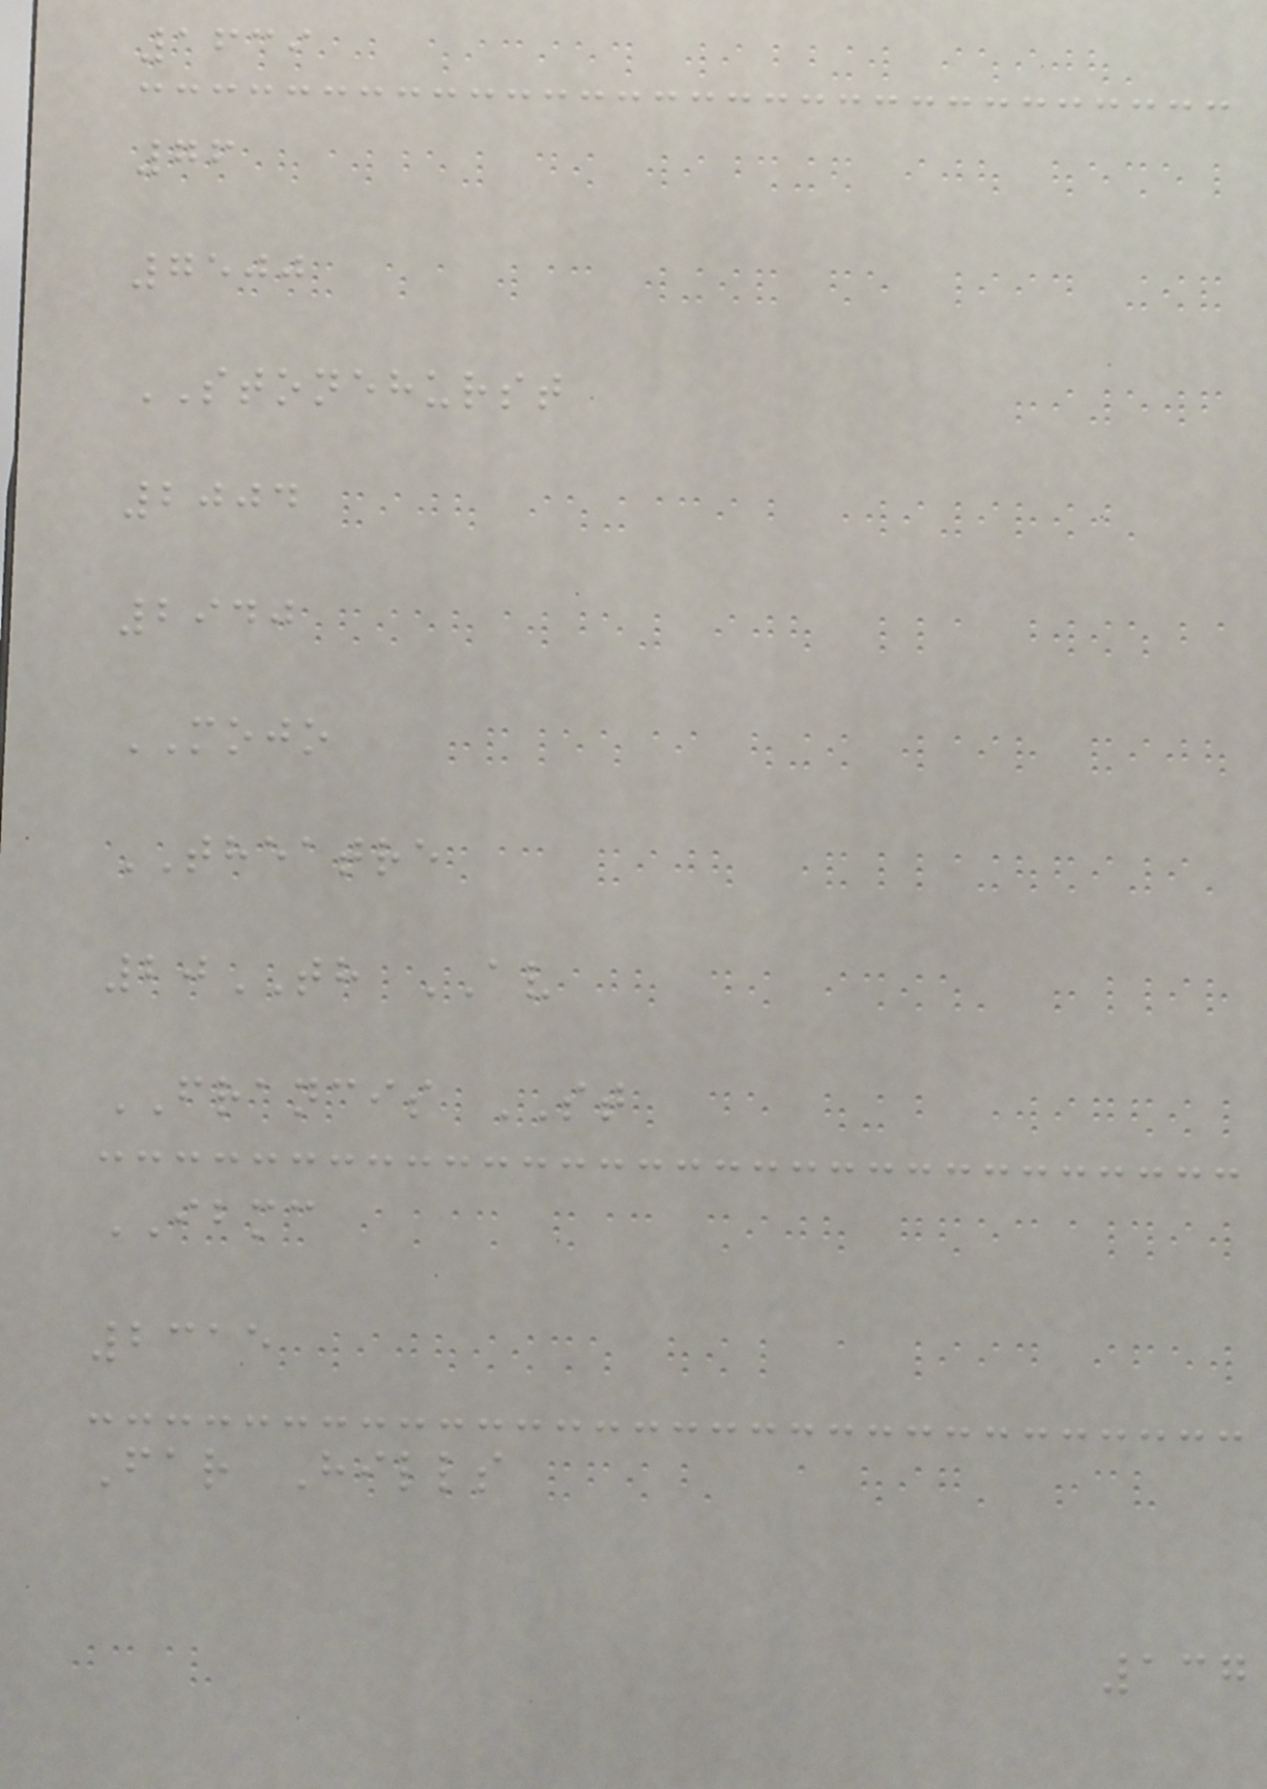1639
76
7500
STONEHURST
2004
2940
MOJO
THEATRE
20TH AV
FRANCIS ST
IBMC
2315
Far Hills
137
